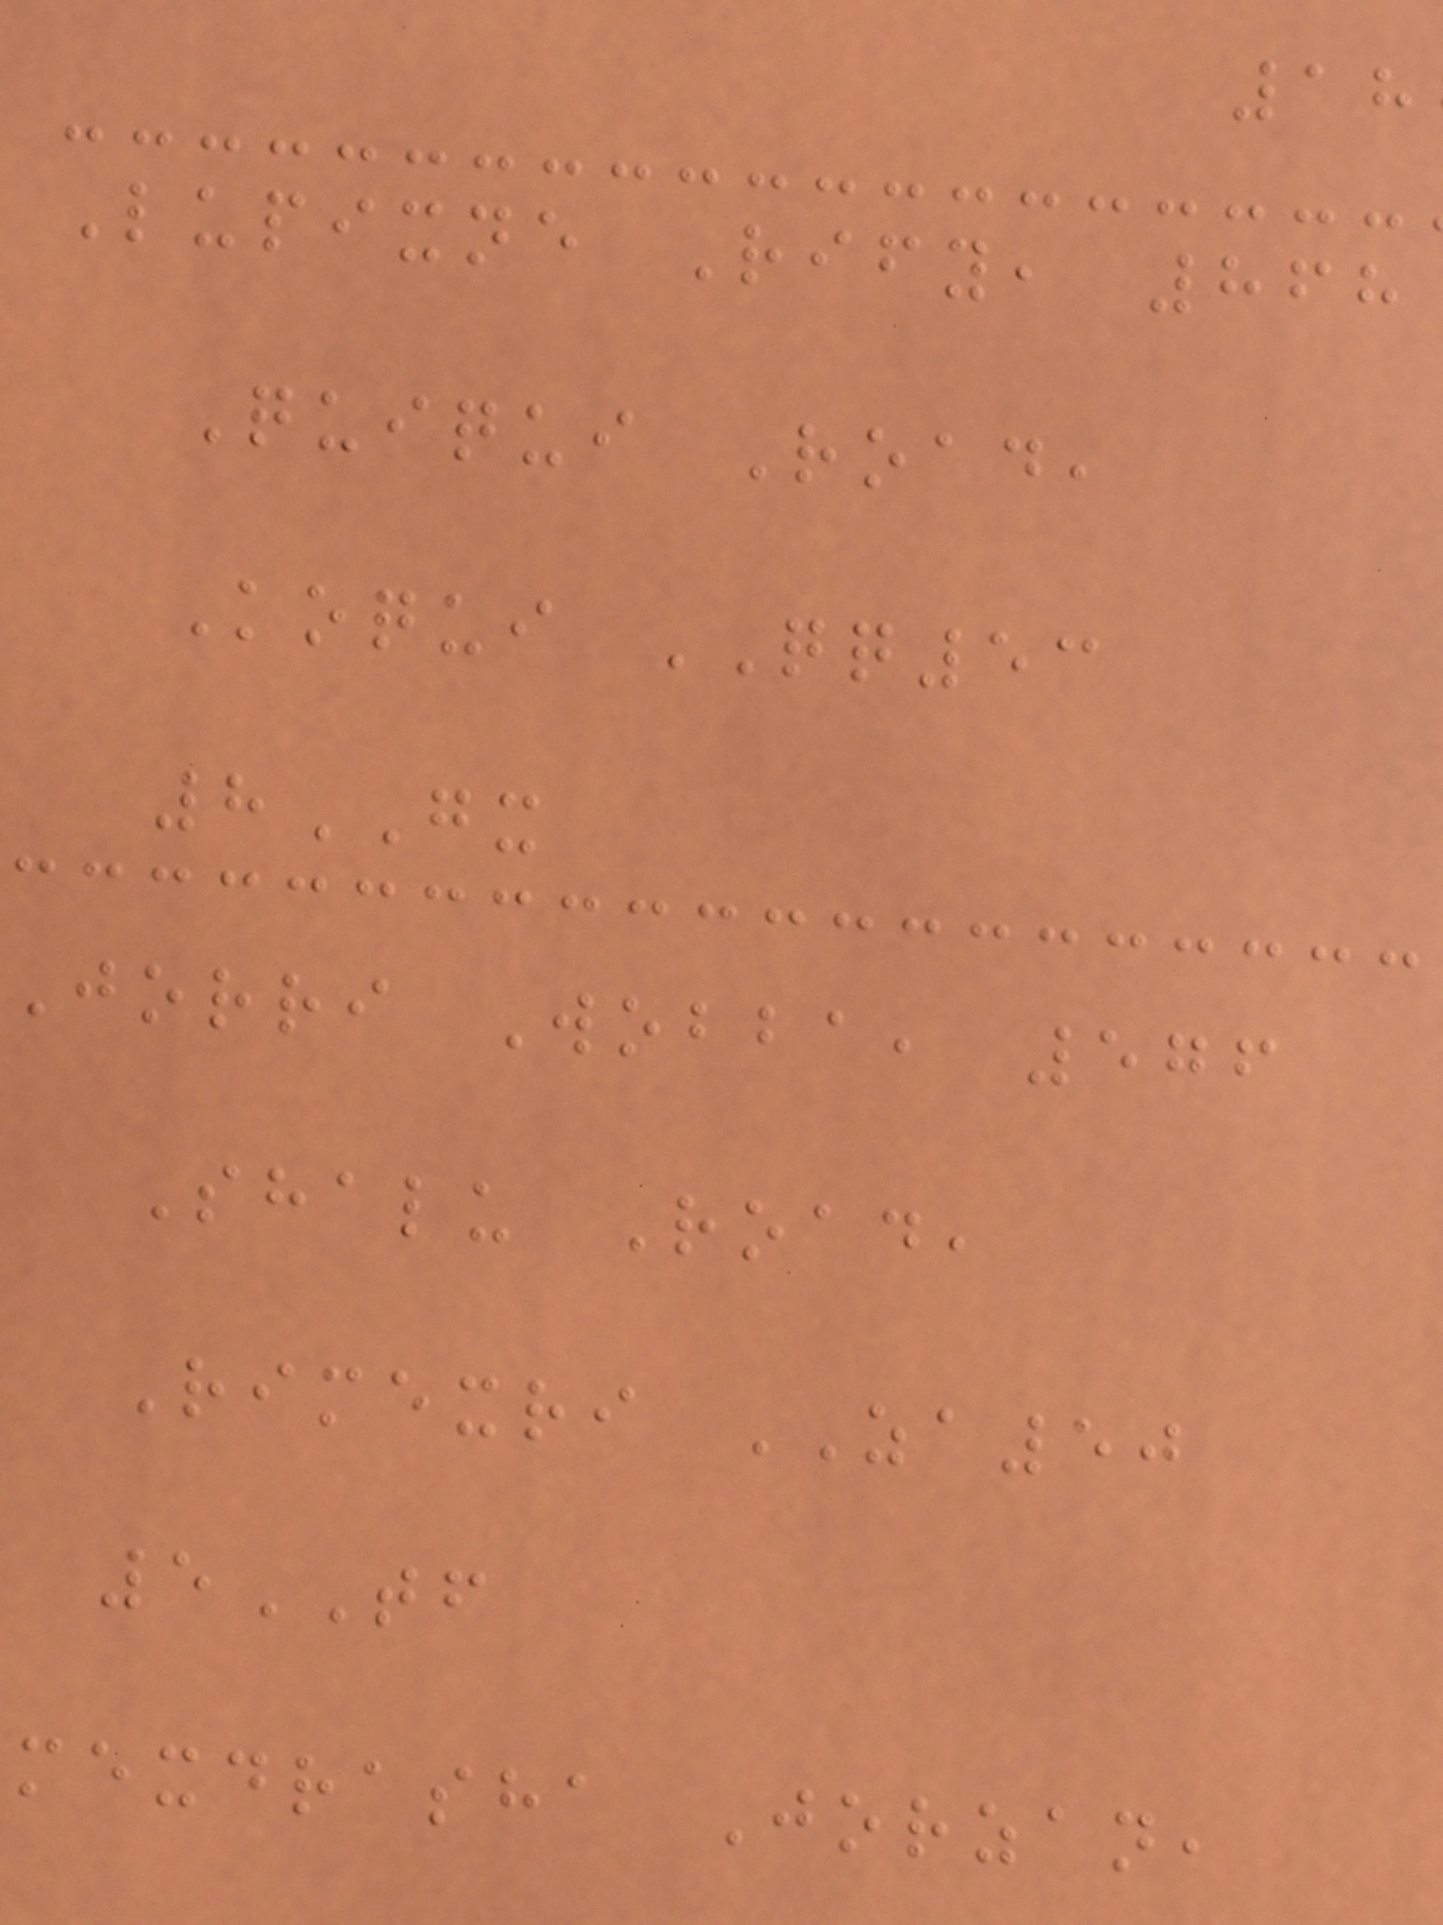Lupixne Rify, 868
Quiqui Road,
Koqui QQ53
8GX
Jorri Wobba, 576
Shalu Road,
Rimexri ZA50
5TF
mexdrasha Jorzan,
